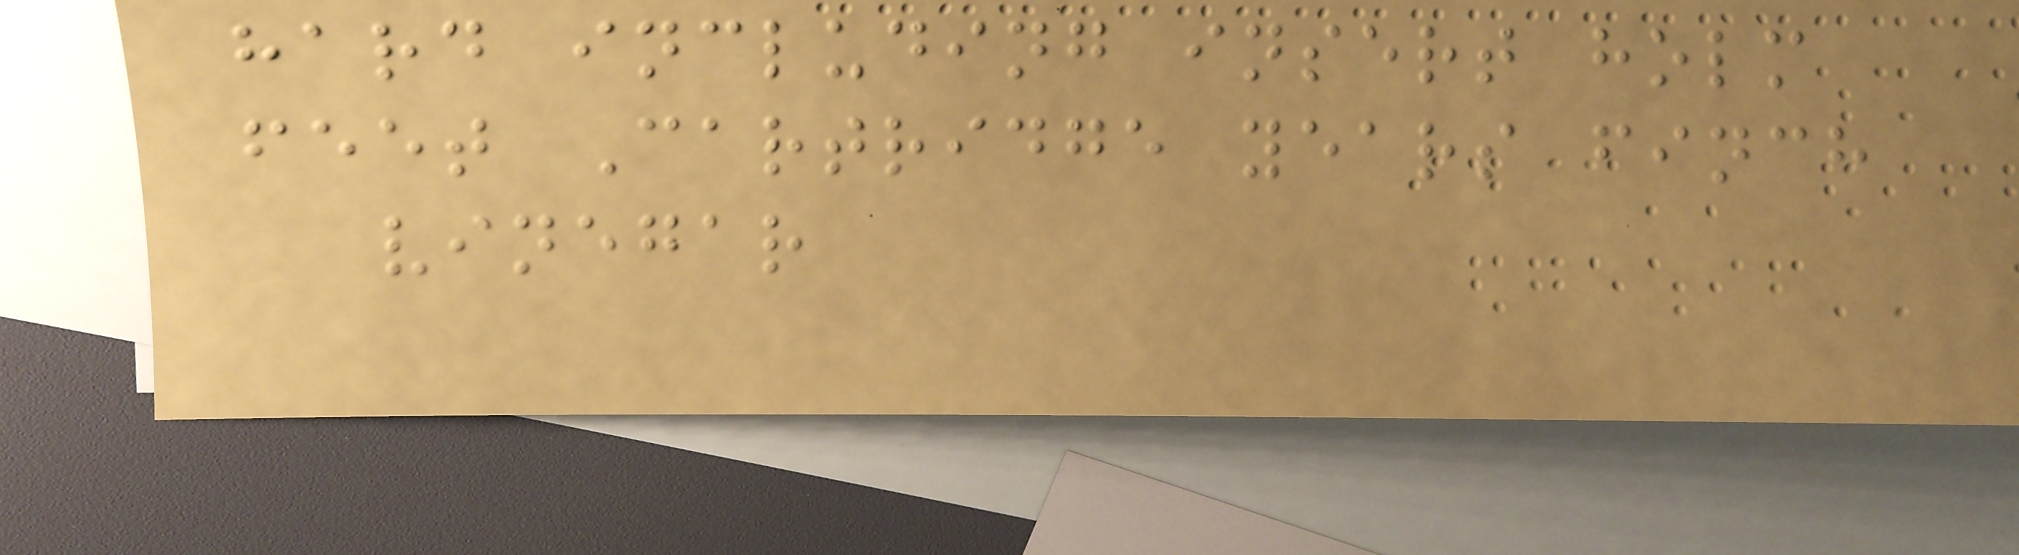hard including insert holm
feet Cartridge years finch
vinegar
